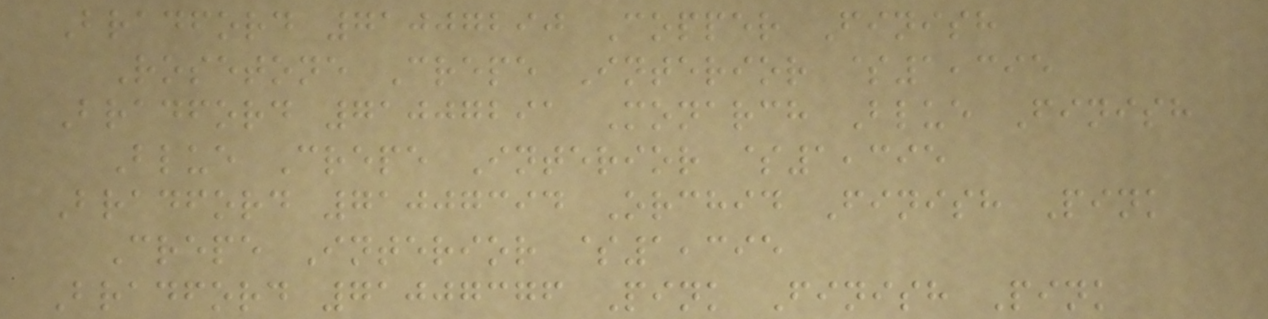Bradford 71007290 Copper Finish
Rosetone Crepe Interior $1,395
Bradford 71007291 Monarch Blue Finish
Blue Crepe Interior $1,395
Bradford 71007394 Orchid Finish Pink
Crepe Interior $1,395
Bradford 71007376 Pink Finish Pink
